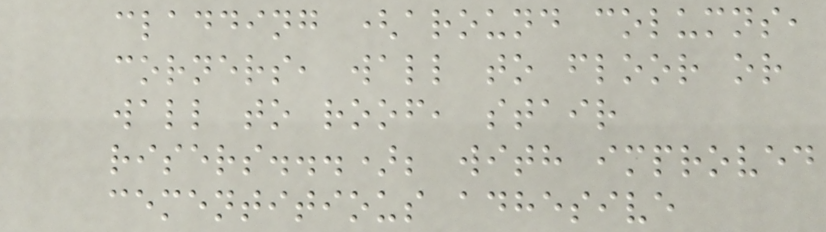cladding (around columns,
corners, wall to floor or
wall to roof, stair
risers...); with improved
cementitious adhesive
